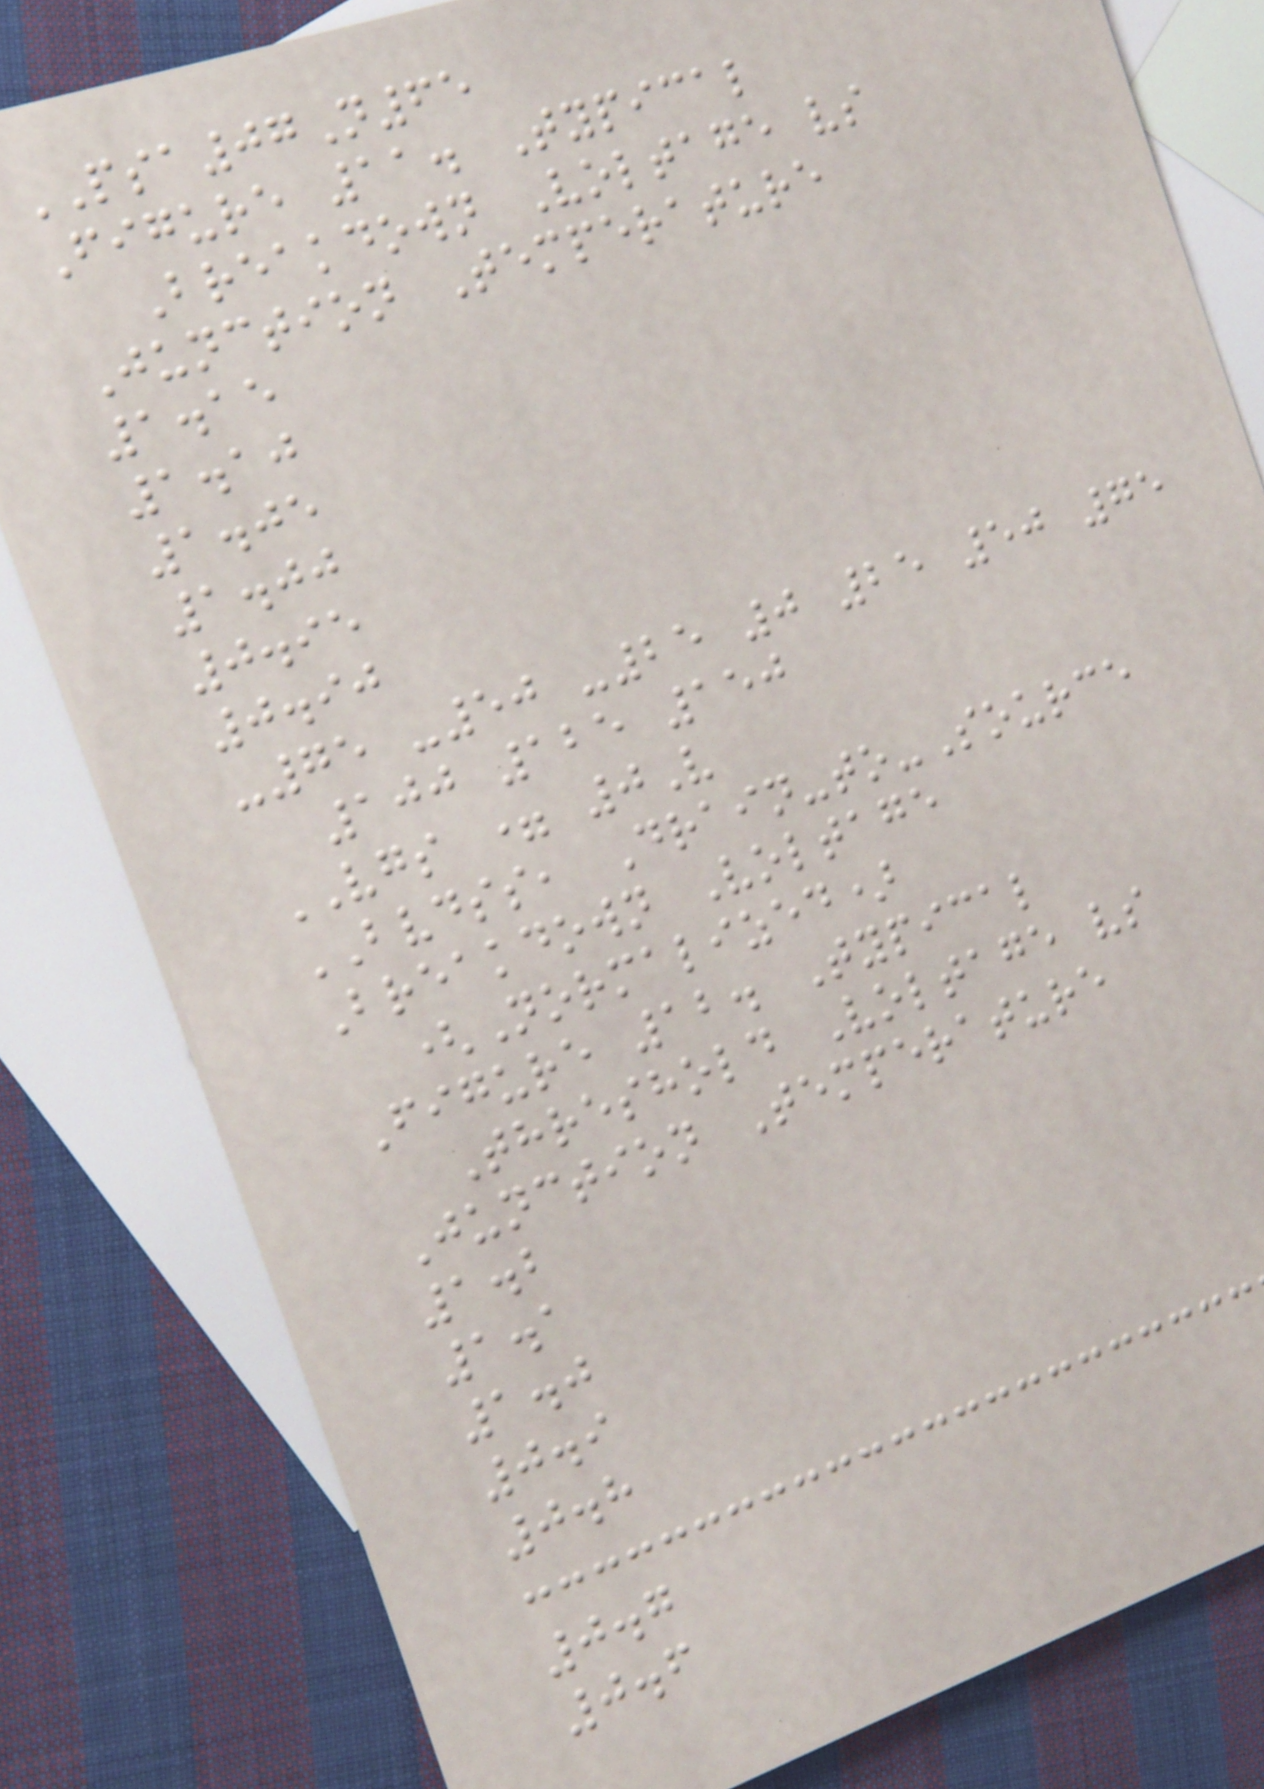PSA07N65
Figure 11. Typical
Breakdown Voltage vs
Junction Temperature
1.15
1.10
1.05
1.00
0.95
0.90
-75 -50 -25 0 25 50 75
100 125 150
VGS = 0V
BVDSS, Drain-to-Source
Breakdown Voltage
(Normalized)
Figure 12. Typical
Threshold Voltage vs
Junction Temperature
1.2
1.1
1.0
0.9
0.8
0.7
0.6
